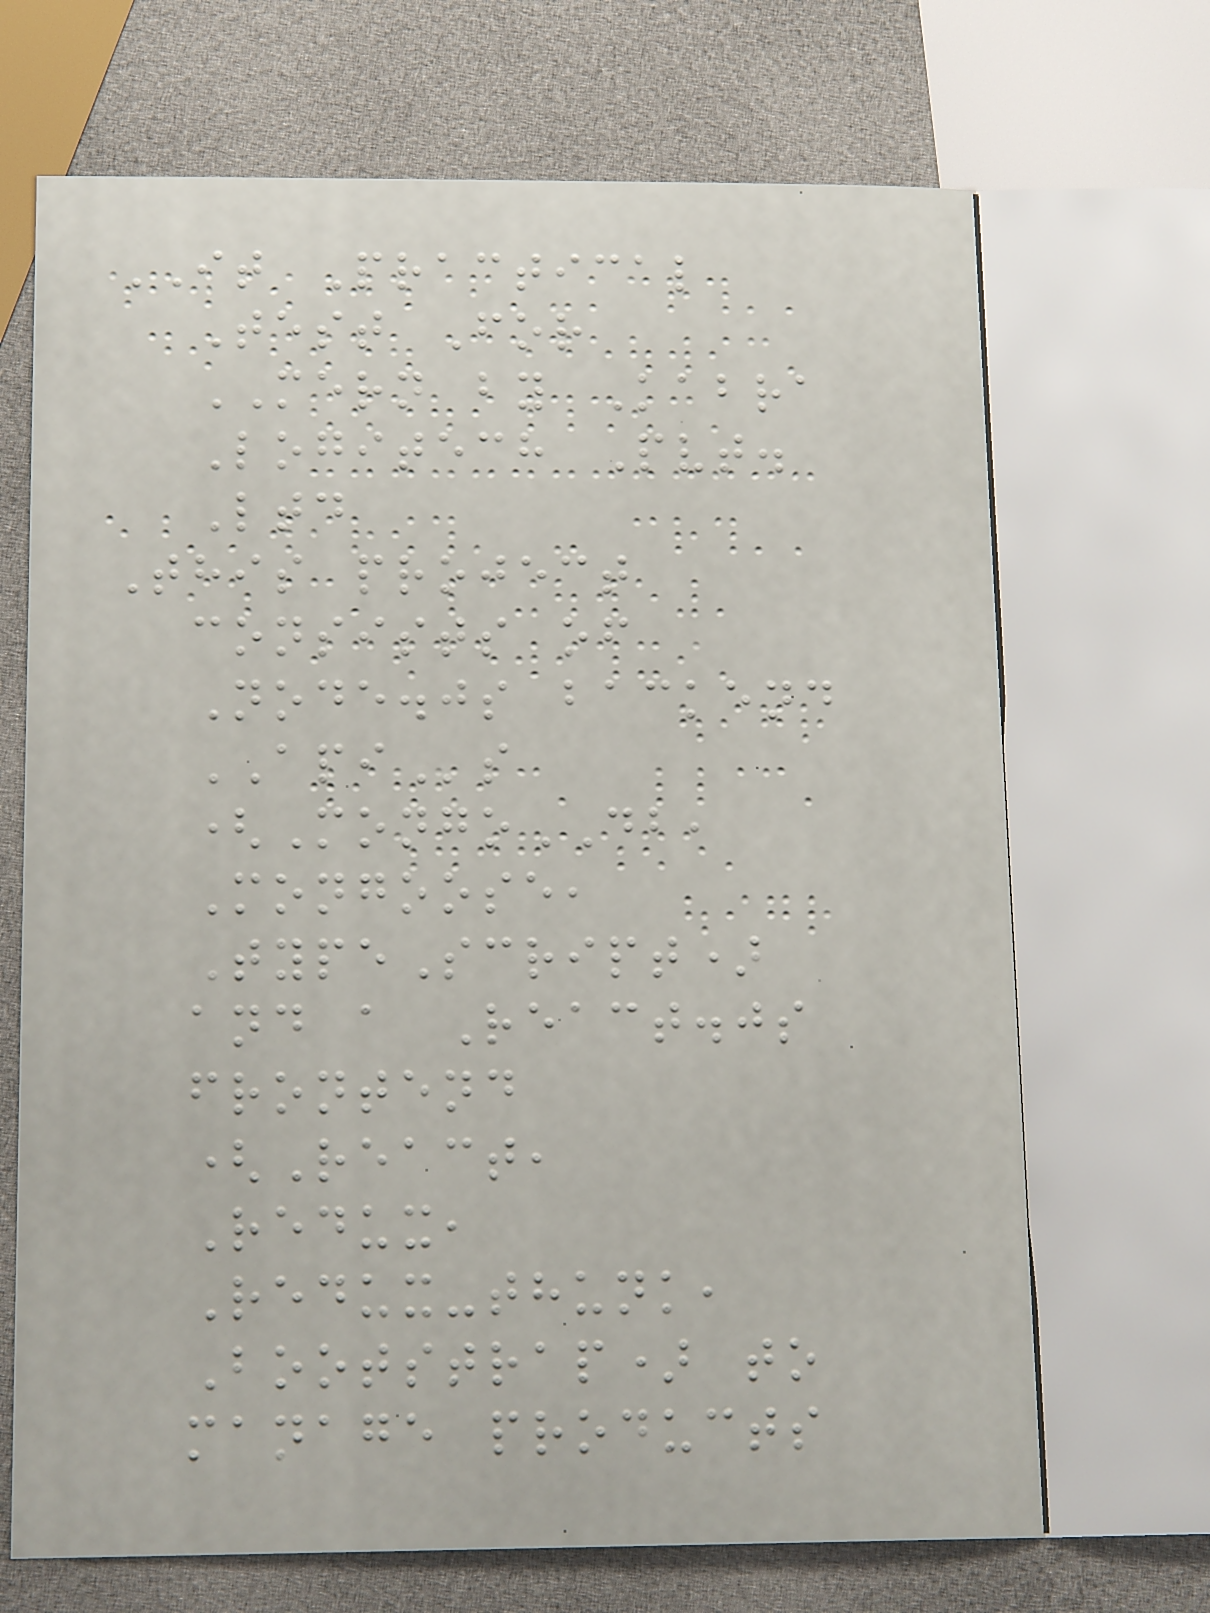IT Practical
Test For
MERN by Kabra
Logitech Pvt.
Ltd
This project
consists of
Node.js backend
APIs
(MongoDB,
Mongoose,
TypeScript)
and a React.js
frontend
(React,
Redux,
Redux-thunk,
Bootstrap) to
manage products
